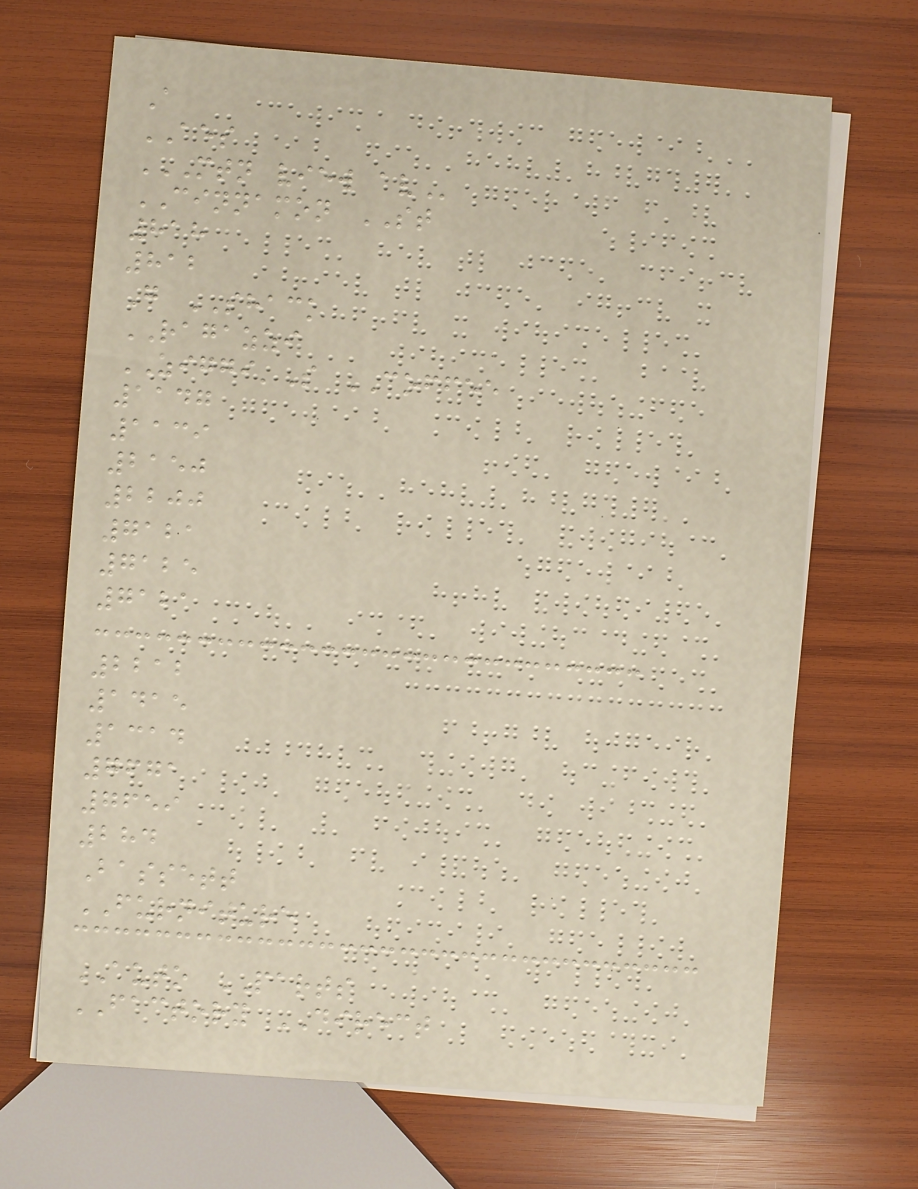A
AES
MTN VIEW AV
CINNAMON ST
818
812
G SHACK
RAGAZZI
ZIGGI'S COFFEE
1147
1139
2150
2200
7121
7125
7121
2212
1415
1314
7671
7659
284
Bassett
FURNITURE
AUTO PARTS
FACTORY DIRECT
